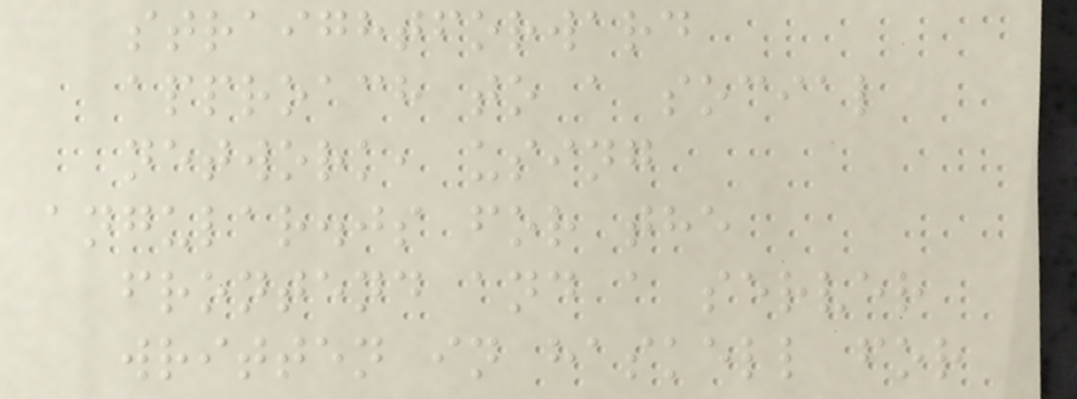straightforward
approach to a social
network, using
angular.js for the
frontend and a server
written in haskell for
